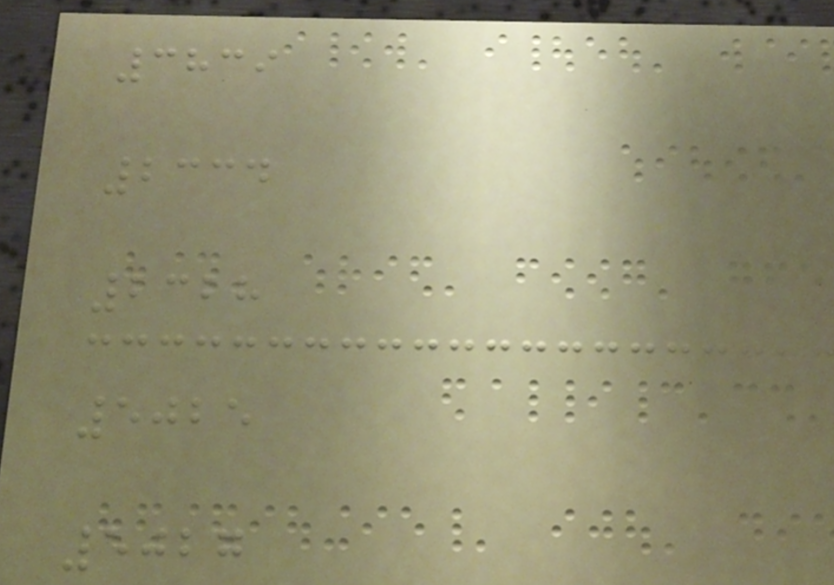3839
2334
2328
5025
5027
